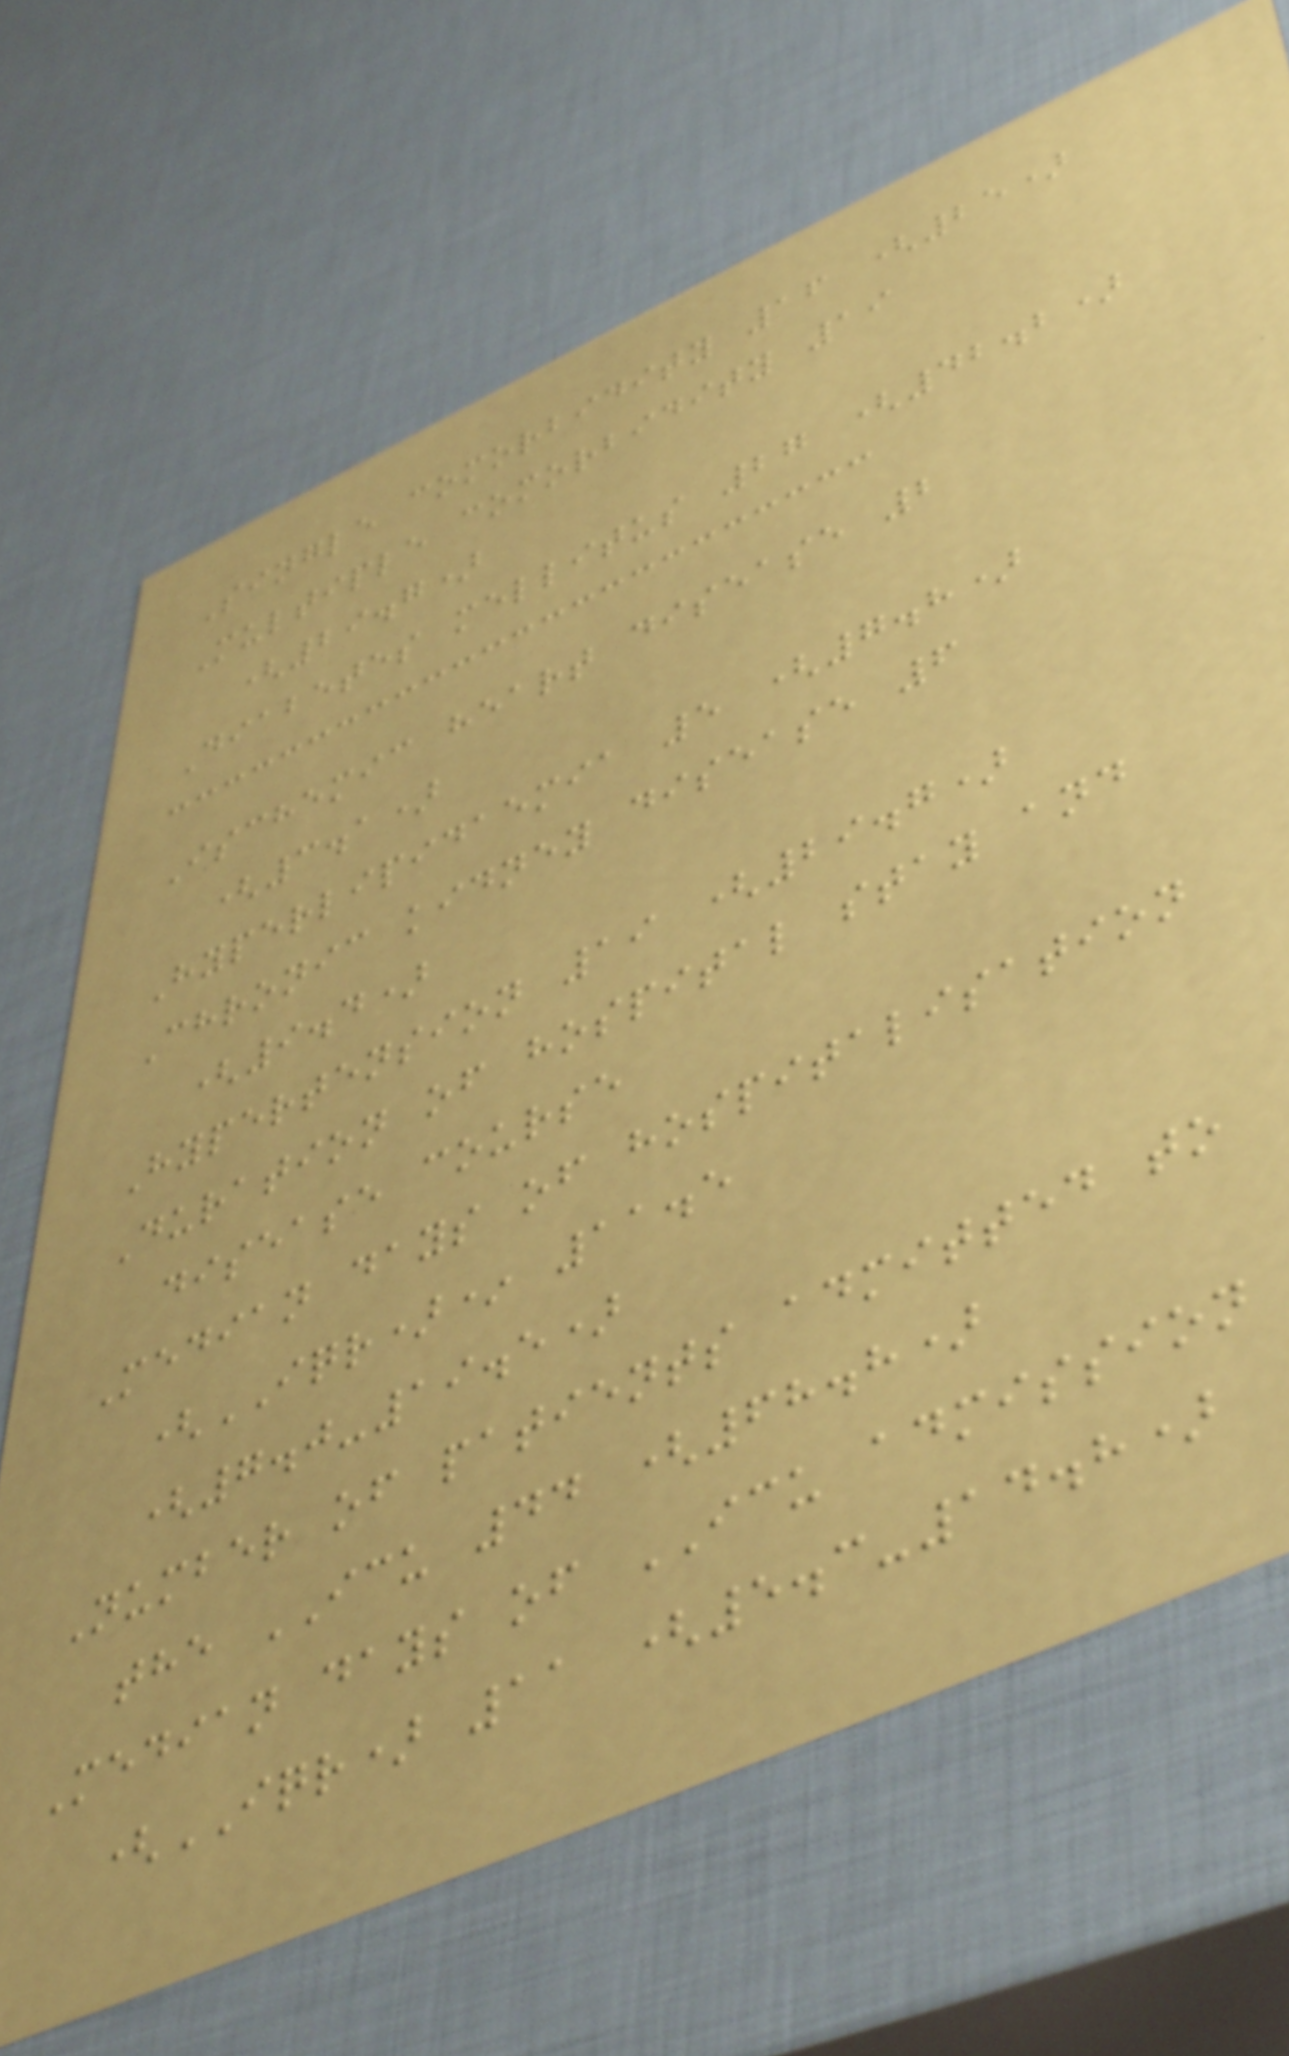Single comorbidity 16 (25)
Multiple comorbidity 19
(29.7)
Diabetes mellitus 27 (42.2)
Ischemic heart disease 2
(3.1)
Hyperlipidaemia 5 (7.8)
Chronic kidney disease 6
(9.4)
Hypertension 19 (29.7)
Duration of hospital stay and
disease course
Median days of hospitalisation
(IQR)* 11.5
(7.0-19.5)
Number of patients admitted to
the ICU 44 (68.8)
Median days of ICU admission
(IQR) 11 (5.3-14.8)
